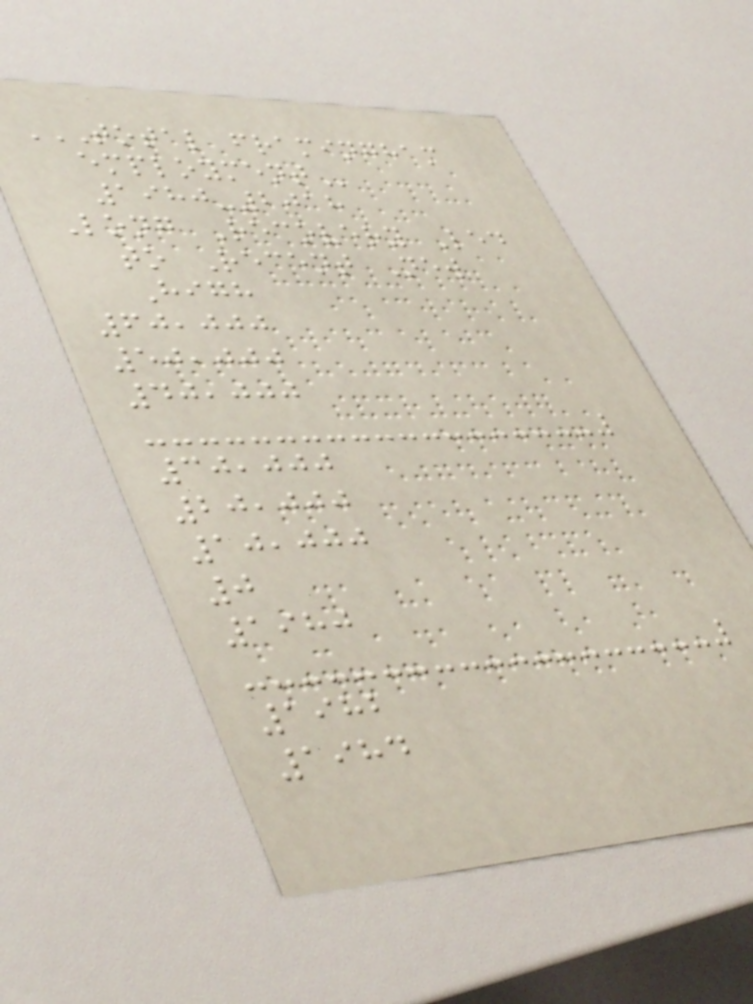TOTAL FRAMINGHAM
EMPLOYMENT
1980-2018
Long Recovery Led
to Recent New
High
60,000
50,000
40,000
30,000
20,000
10,000
0
1980
1982
1984
